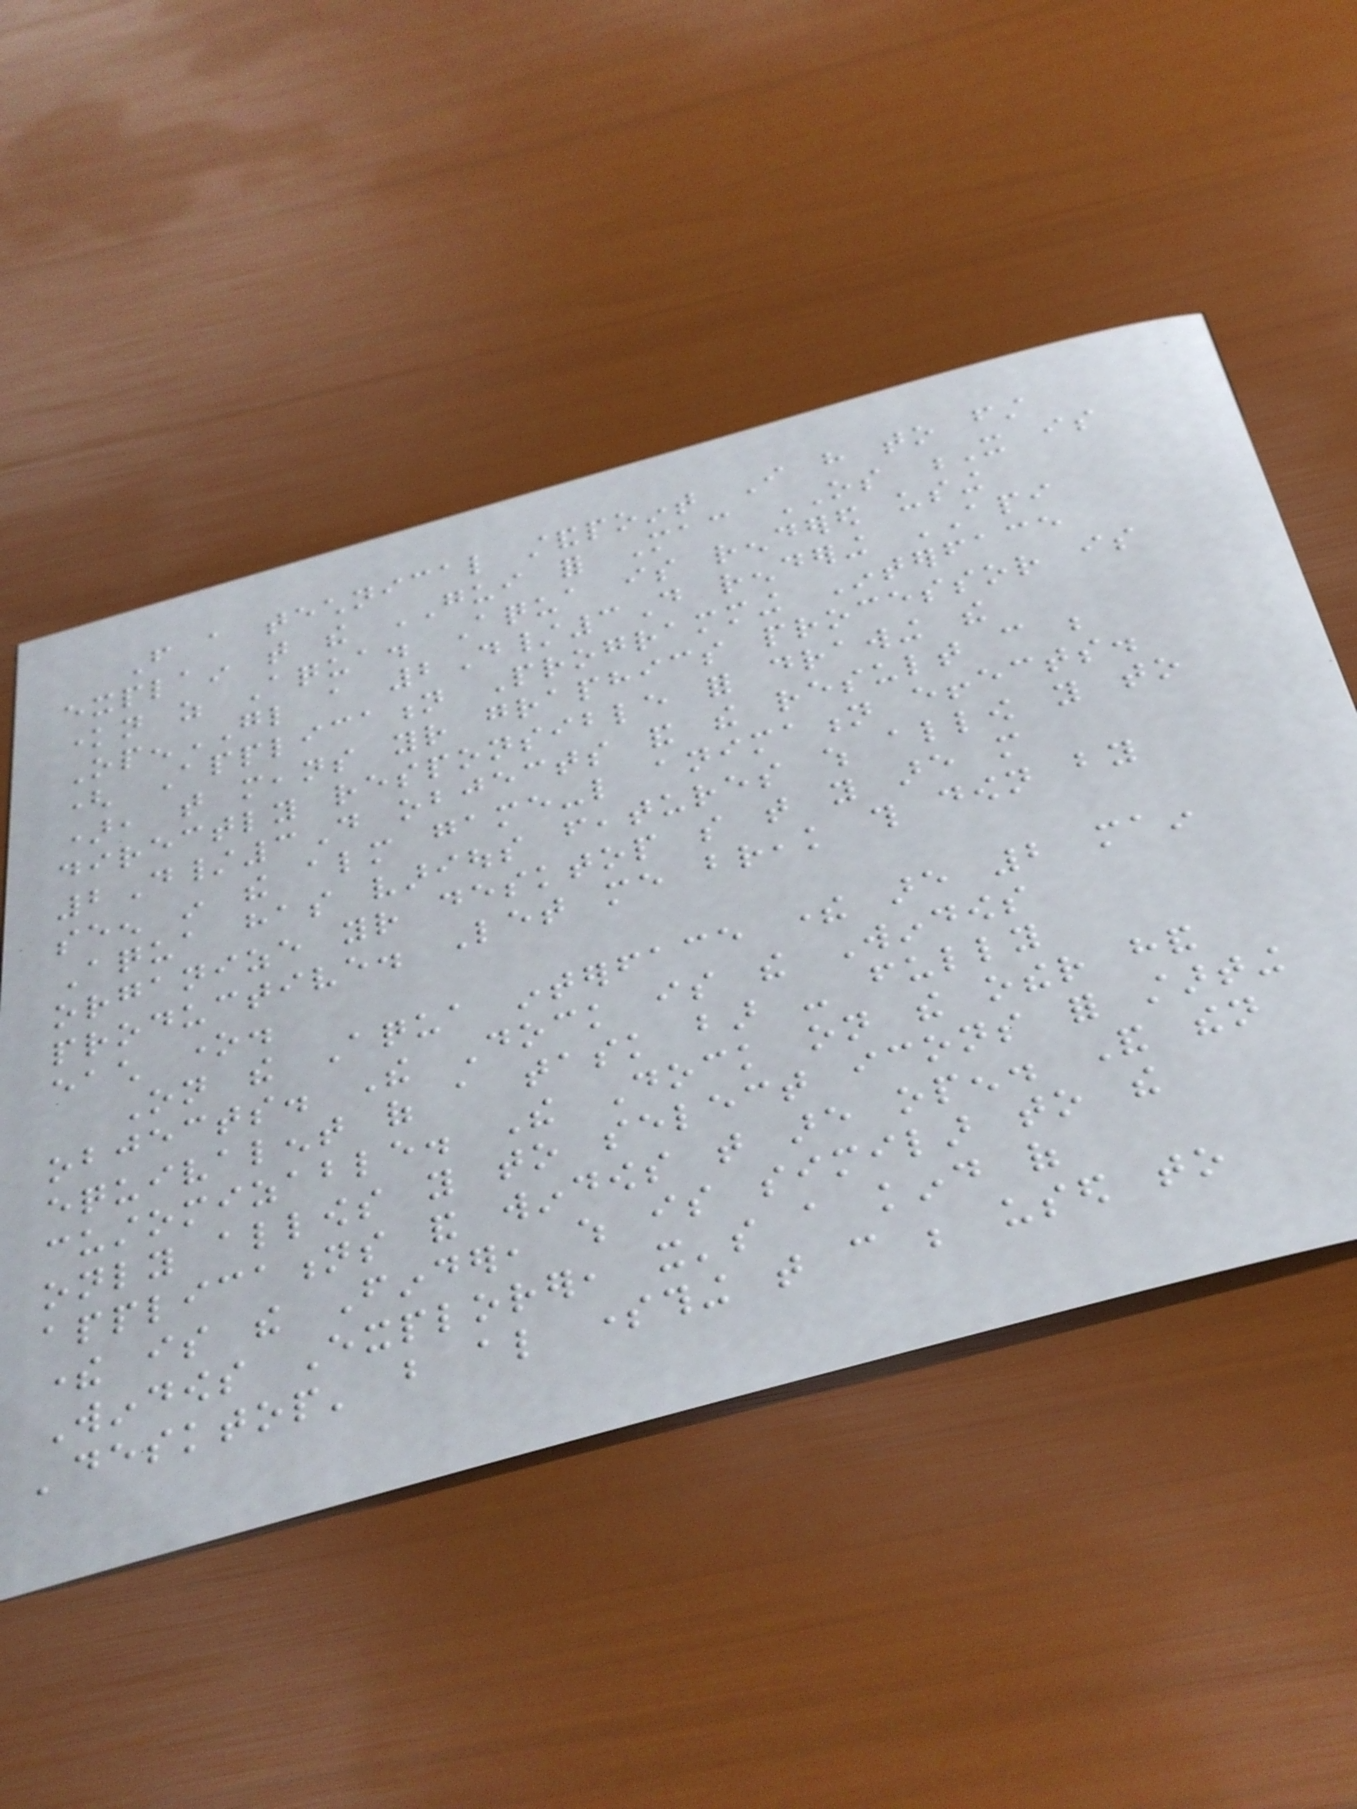From a technical standpoint I have to first
explain that the GUI for Mac OS X is
known as Aqua. Aqua is rendered using
OpenGL a 2D/3D rendering API
( Application Programming Interface
), that means your graphics processor is
directly responsible for drawing the
2D/3D objects and the result can be
seen in the almost game-like animation effects.
Aqua has various features which allow you to
organize your desktop so that you are more
productive. Let me break this down by
each one.
On the Aqua interface there are 2 main
objects. The Dock is the Windows
equivalent of a task bar - fully
customizable. The Dock on the other hand
only allows you to select icons for starting
applications and windows that are open. And then
there is the Finder, which is similar to the
Windows Explorer, it's a kind of
'desktop' but also something that can be used to
